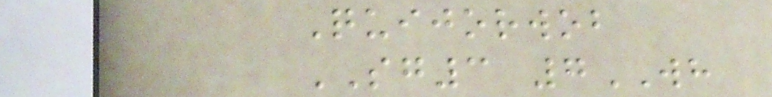Quijorwob
SG3 7WH
